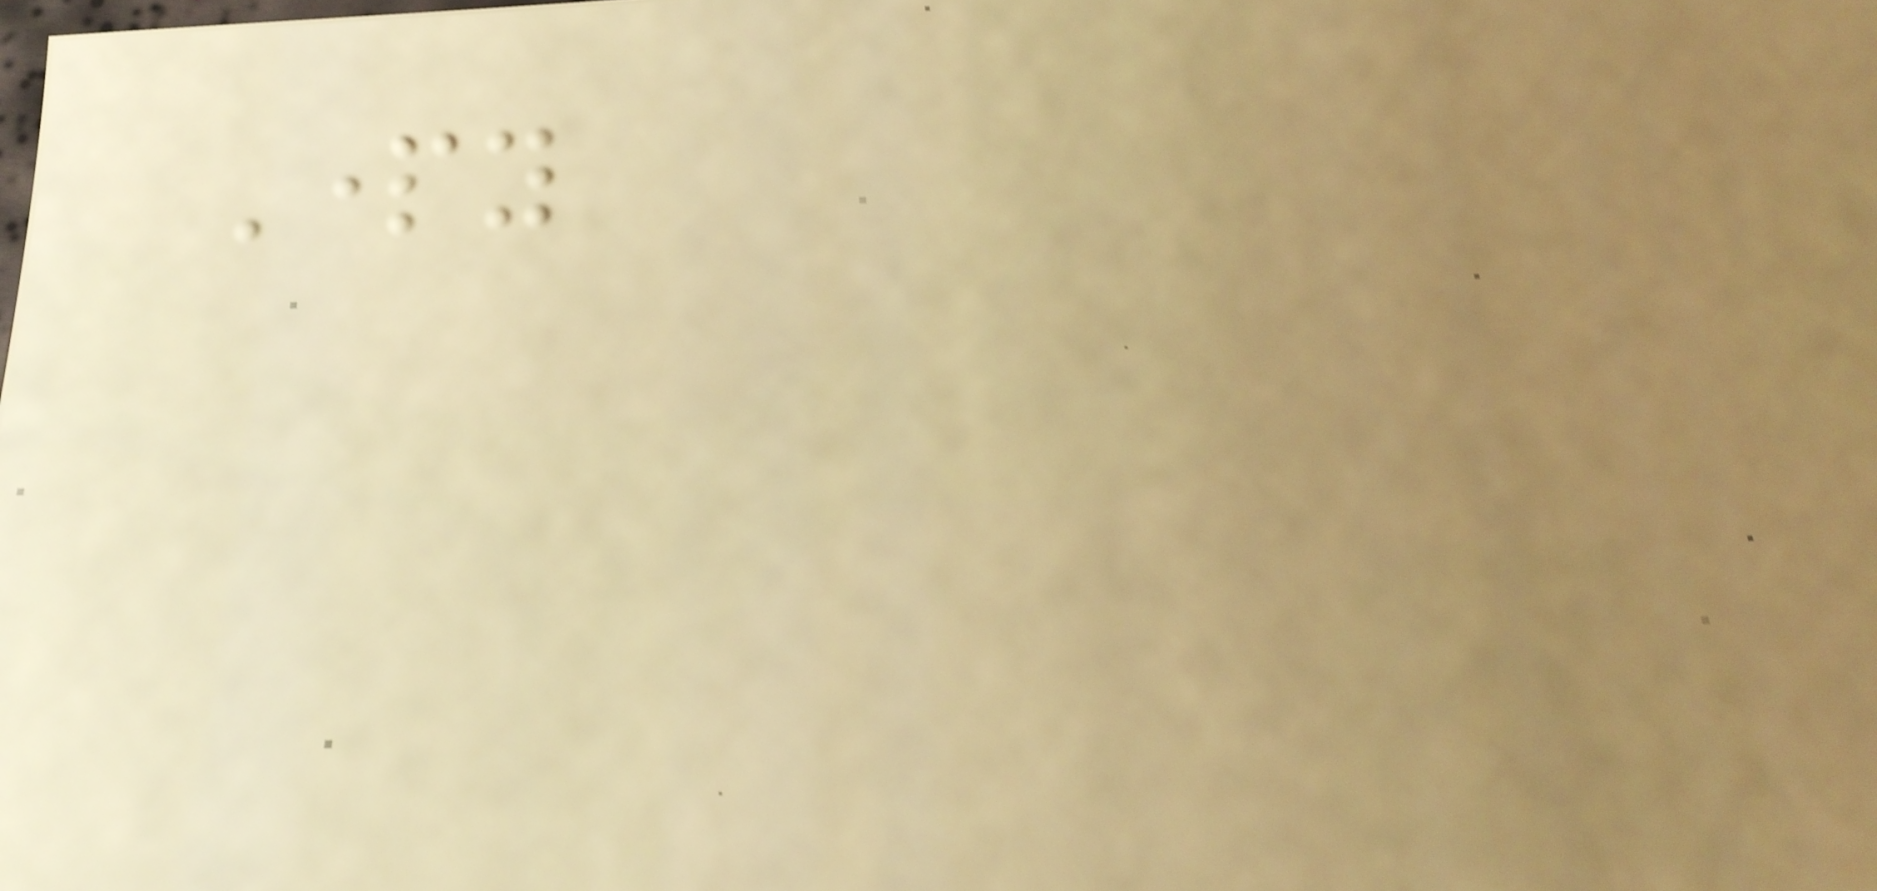Party
